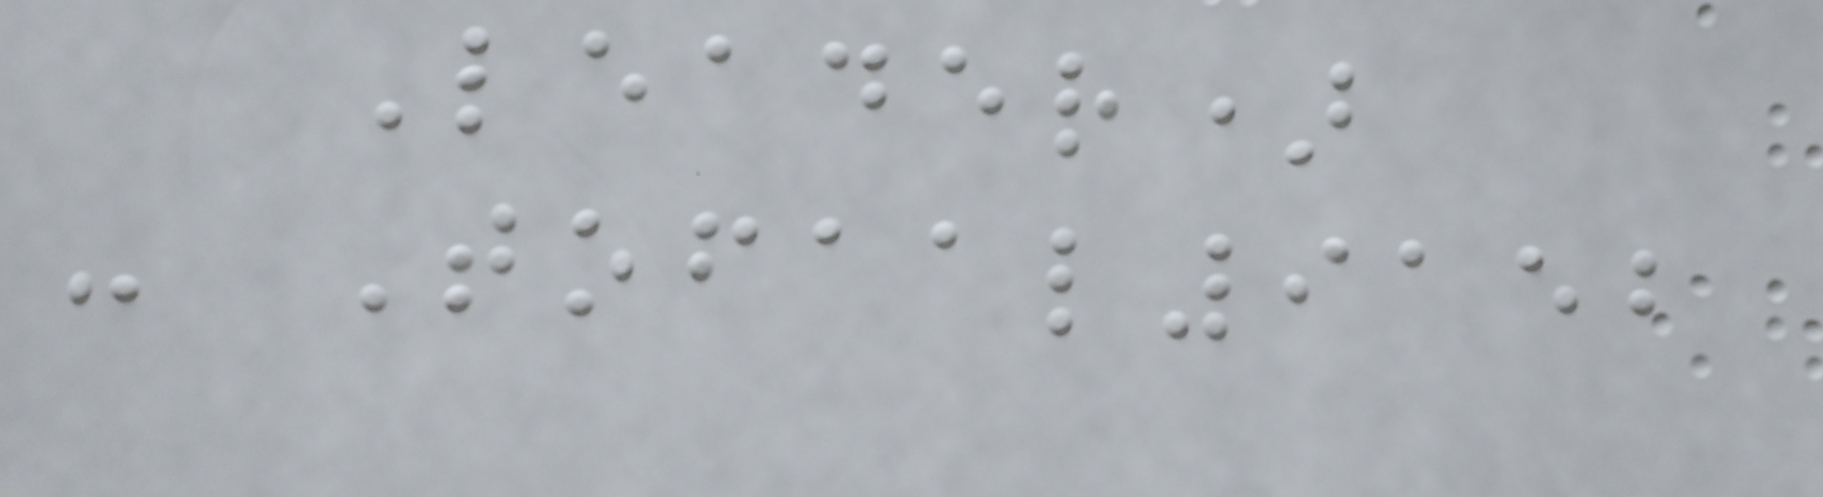Leader)
- Tofaal9152
